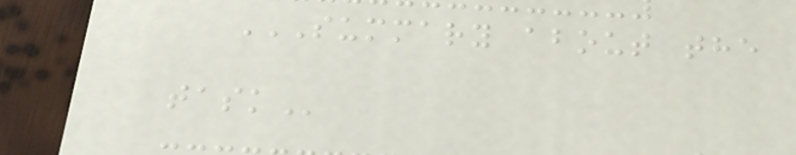SUMMARY ABOUT THE
TASK
